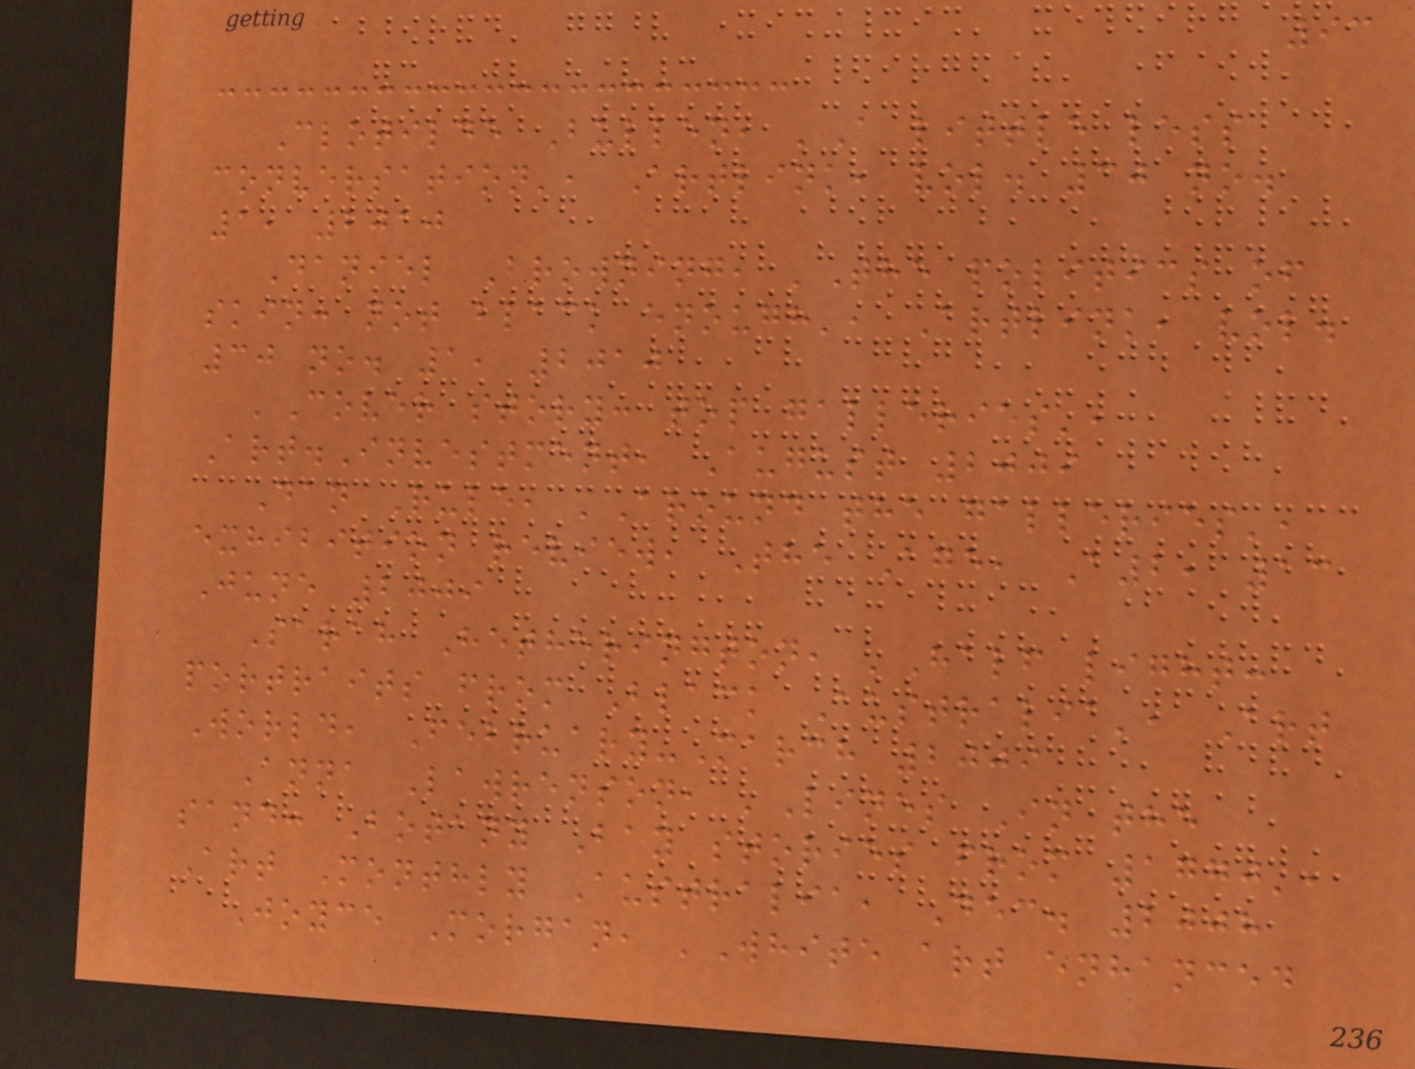93
Clotilde Bullen, 'A little less
conversation', Artlink, vol. 30 no.
1, 2010
Daniel Browning, 'The politics of
skin: not black enough', Artlink, vol.
30 no. 1, 2010
'Cover story: top galleries',
Art.Investment, August 2009
Dan Rule, 'Around the galleries',
exhibition review, The Age, A2, 13
June 2009
Sarah Hetherington, 'Half light:
portraits from Black Australia', Art
World, February-March 2009
Anna Lawrenson, 'Lines In the
sand: Botany Bay stories from 1770',
Art Monthly Australia, Dec. 2008
Joyce Morgan, 'White art enhanced
